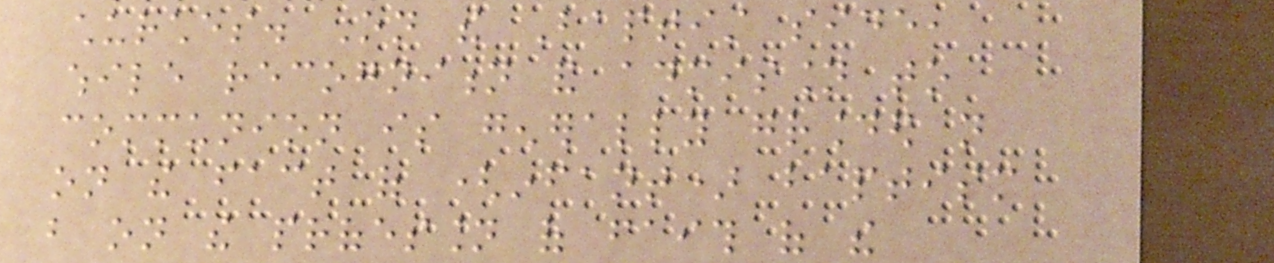churches. On the Baptist side,
while recognition and admission to
communion is generally grounded not
on the fact of (infant) baptism
but on the profession of faith of the
